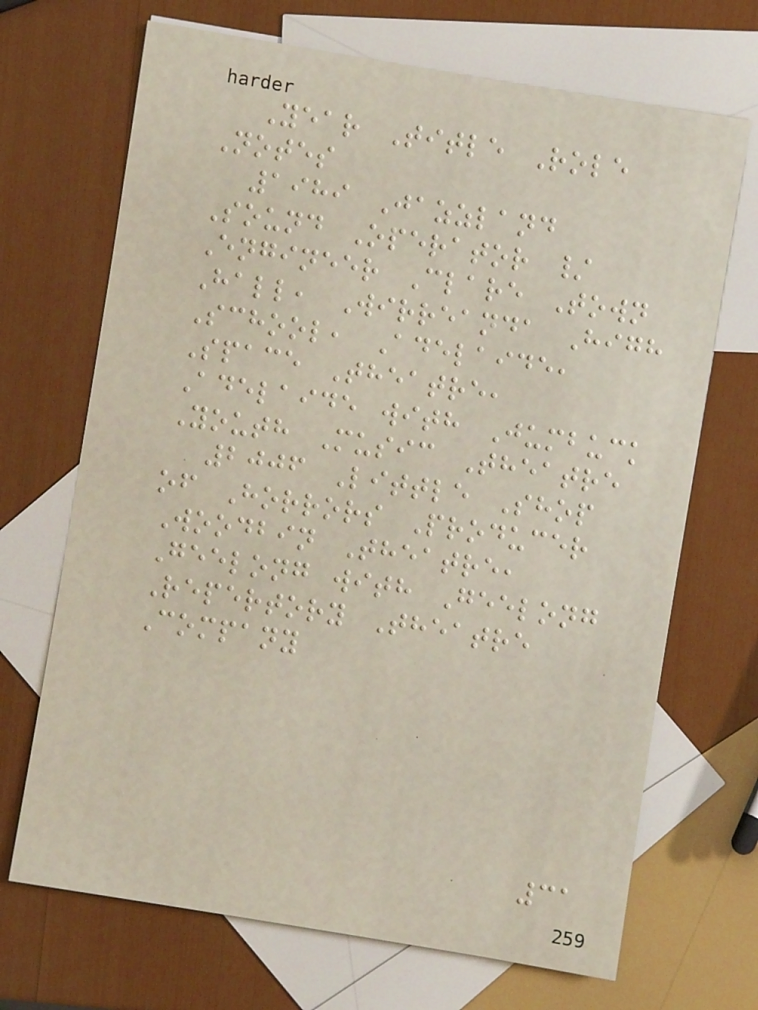Year Title Role
Notes
1989 Jazzland
Sound Operator /
Engineer Clare Town
Hall, Wirreanda High
School, Adelaide,
Space Theatre,
Adelaide with Jumbuck
Youth Music Theatre
2006 Little Shop
of Horrors Producer
Woodbin Theatre,
Geelong with Geelong
Repertory Theatre
Company
31
